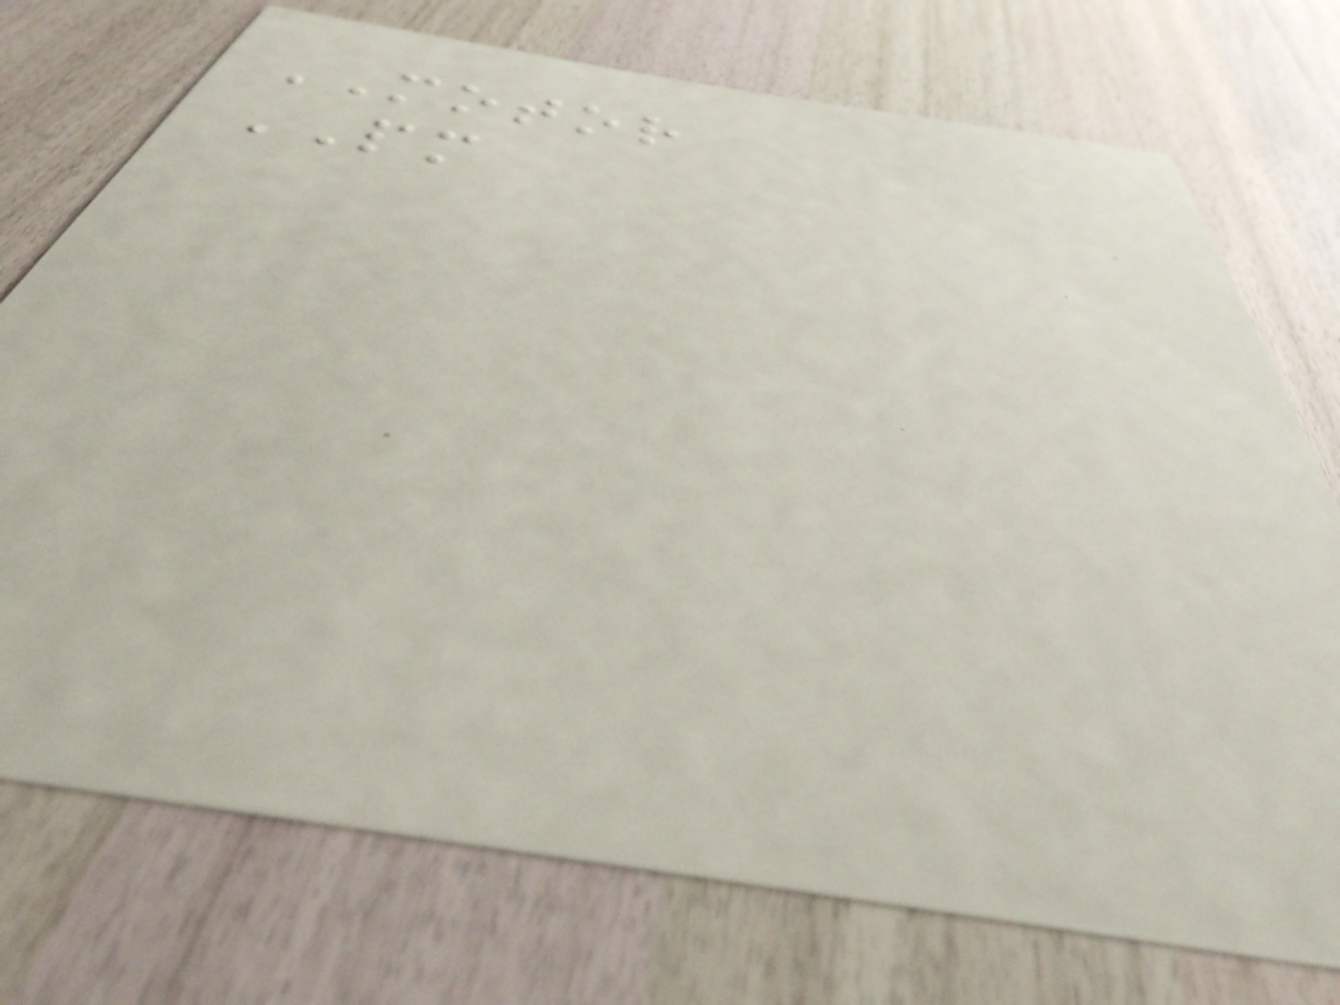MOTOR
PM
